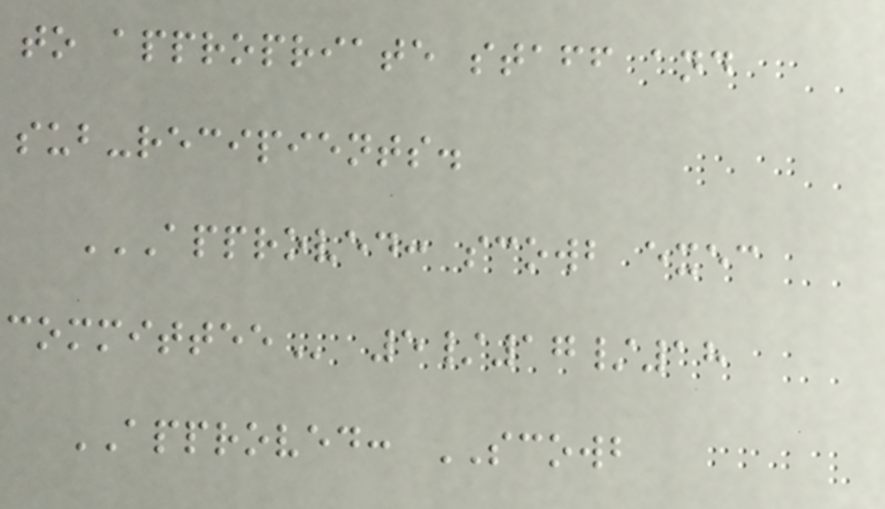to appropriate staff and
sub-recipients.
APPROVED: SCOWB EXEC
COMMITTEE 5/17/18
APPROVED: SCOWB
